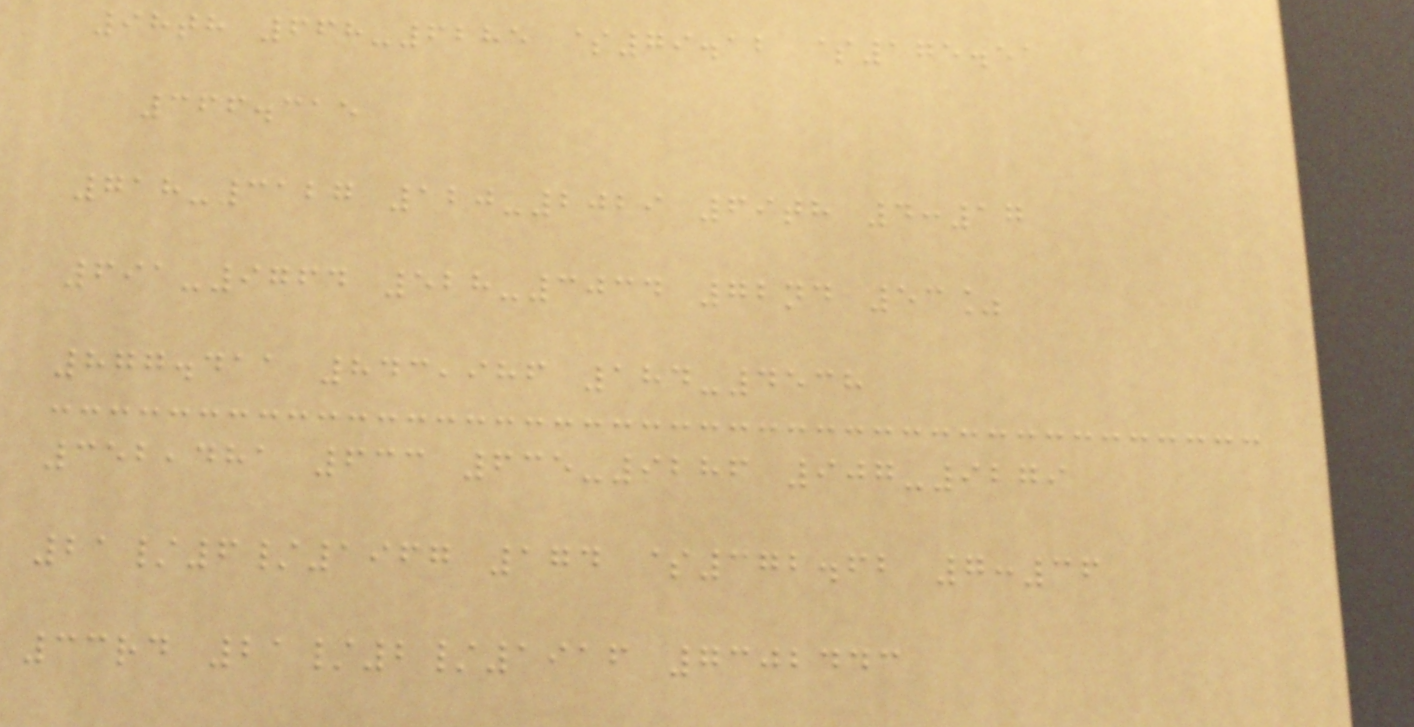98th 668-6285 $79.12 $175.51
366.315
718-3127 120-2029 69th 4:17
691-9764 528-3034 72nd 53%
877.411 843,986 184-4538
352,481 633 635-9286 907-9279
21/6/1967 174 $372.62 7:36
33rd 21/2/1916 7302443
